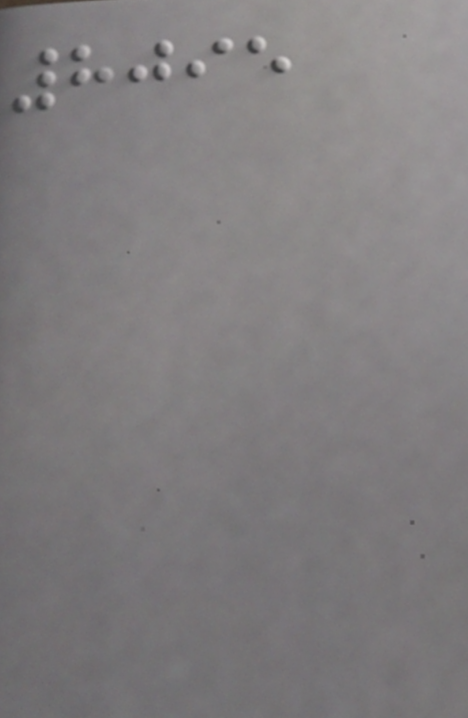8095
